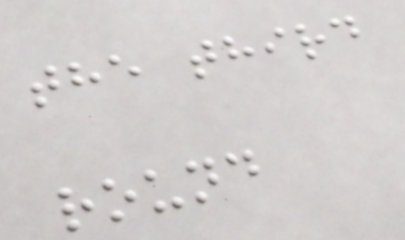the third
round
